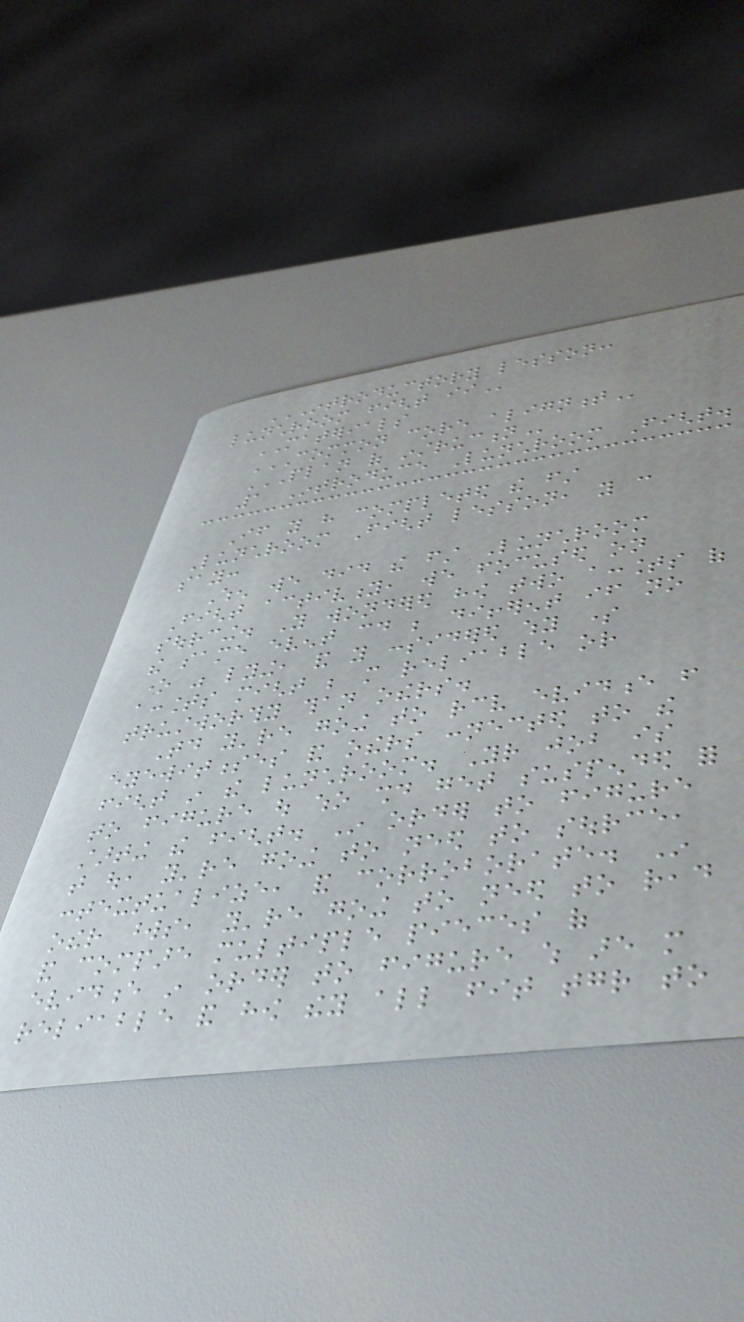INTRODUCTORY LESSON:
LUNCHROOM FIGHT II
MATERIALS
COMMON CORE ALIGNMENT
PLAN OF INSTRUCTION
1 Introduce Lunchroom Fight.
If you have completed the first
Lunchroom Fight lesson, you can
say:
When we did the first Lunchroom
Fight activity, we focused on
sourcing. You wondered how two accounts of
the same event could be different if no
one was lying, and you considered why some
accounts might be more reliable or
trustworthy than others.
Today you're going to receive evidence from
eyewitnesses and others connected to the
fight in the lunchroom. Your job is
to figure out who should get suspended for
starting the fight. In order to figure
that out, you're going to need to source,
contextualize, and corroborate. In
other words, you're going to need to read
and compare multiple pieces of
evidence in order to figure which are more
reliable and how they all fit together to
